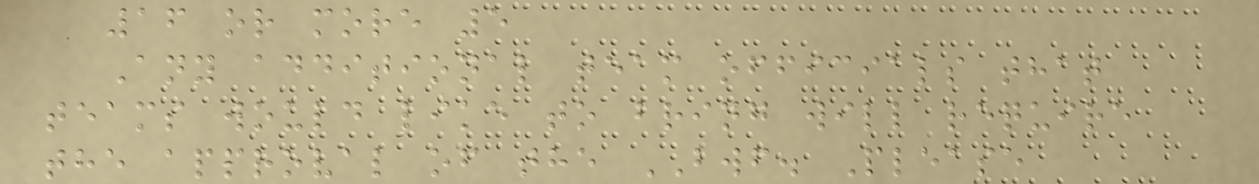16 or more 5
Any additional team officials that
teams would like to bring will require
the approval of the BWF. Please
